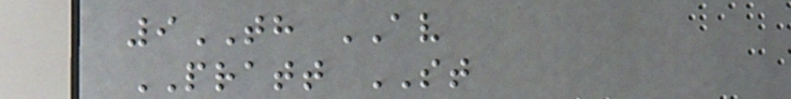9TH AV
PRATT ST
